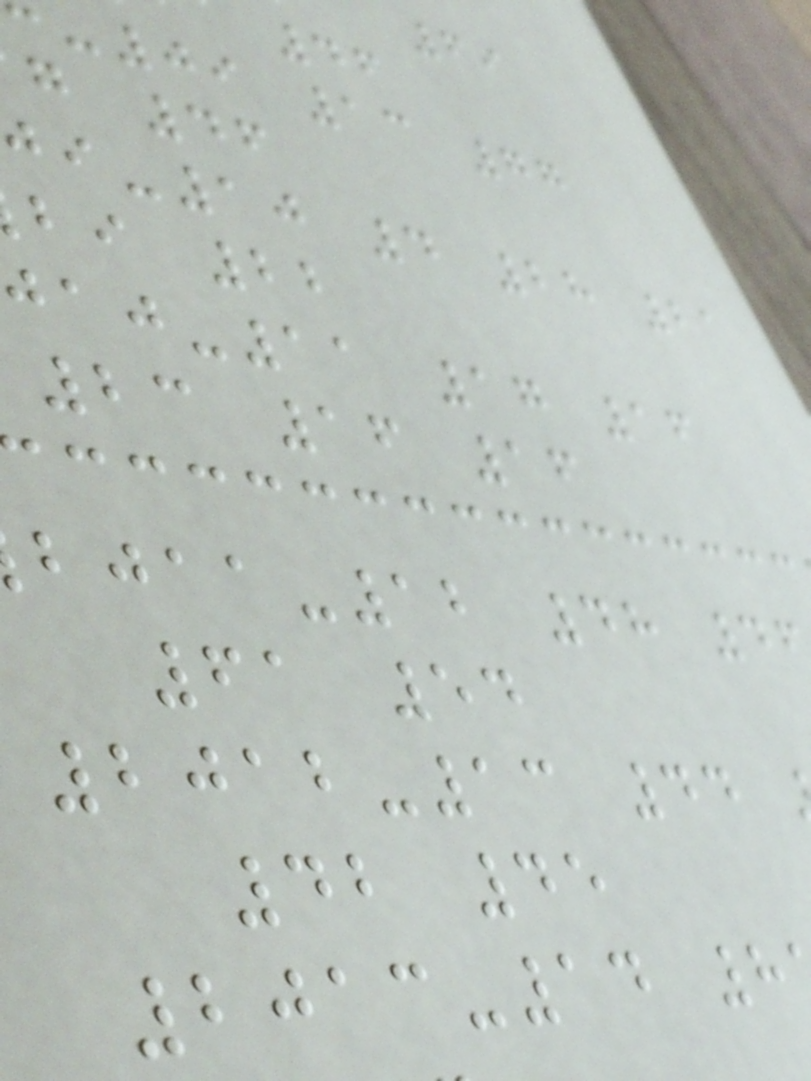-09 13 77
g 46
-10 4 28 21
bi 22
-11 17 16
23 16 16
-12 48 4
61 54
2012-13 44
42 45
2013-14 8
